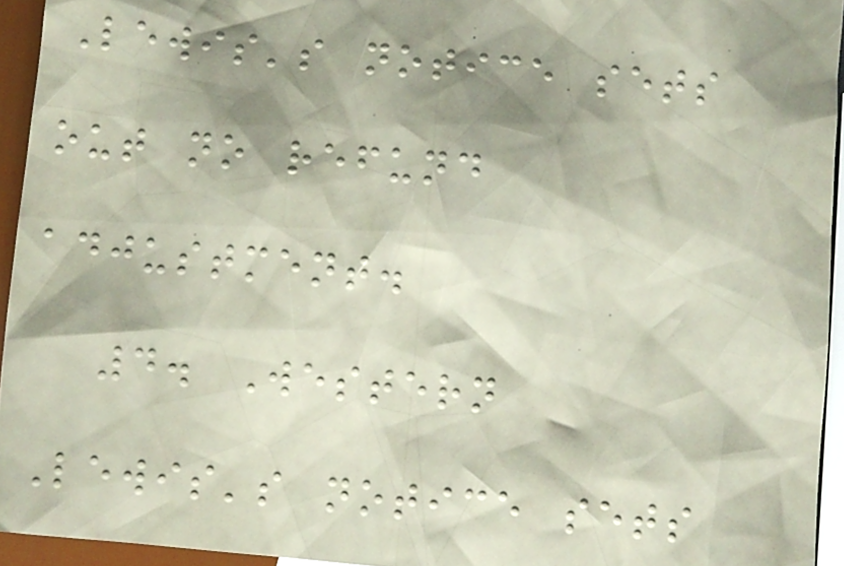Lewis's notice sets
out no refund
adjustment.
4. Western
Lewis's notice sets
